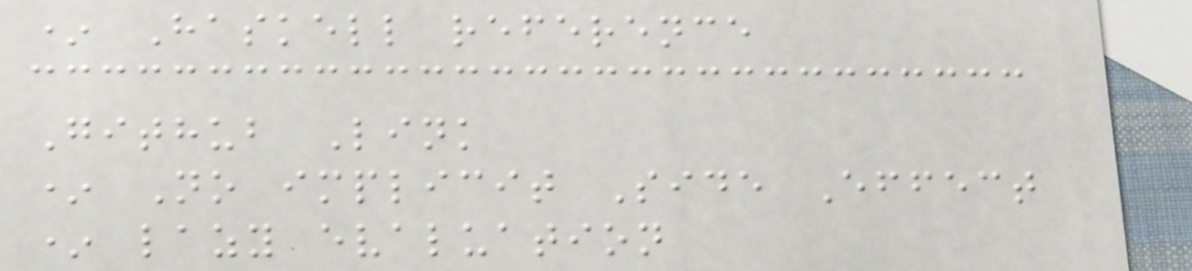* Haskell reference
Github Link
* No implicit Side Effect
* lazy evaluation
